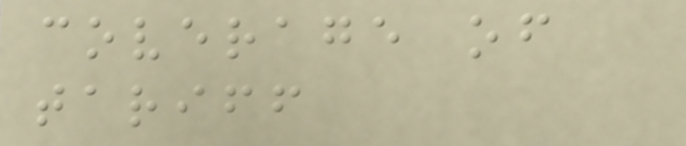coverage of
tariff
